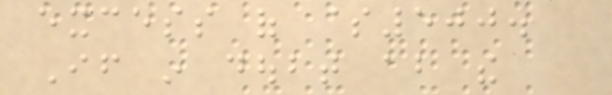excess of $500.
If in doubt about the
